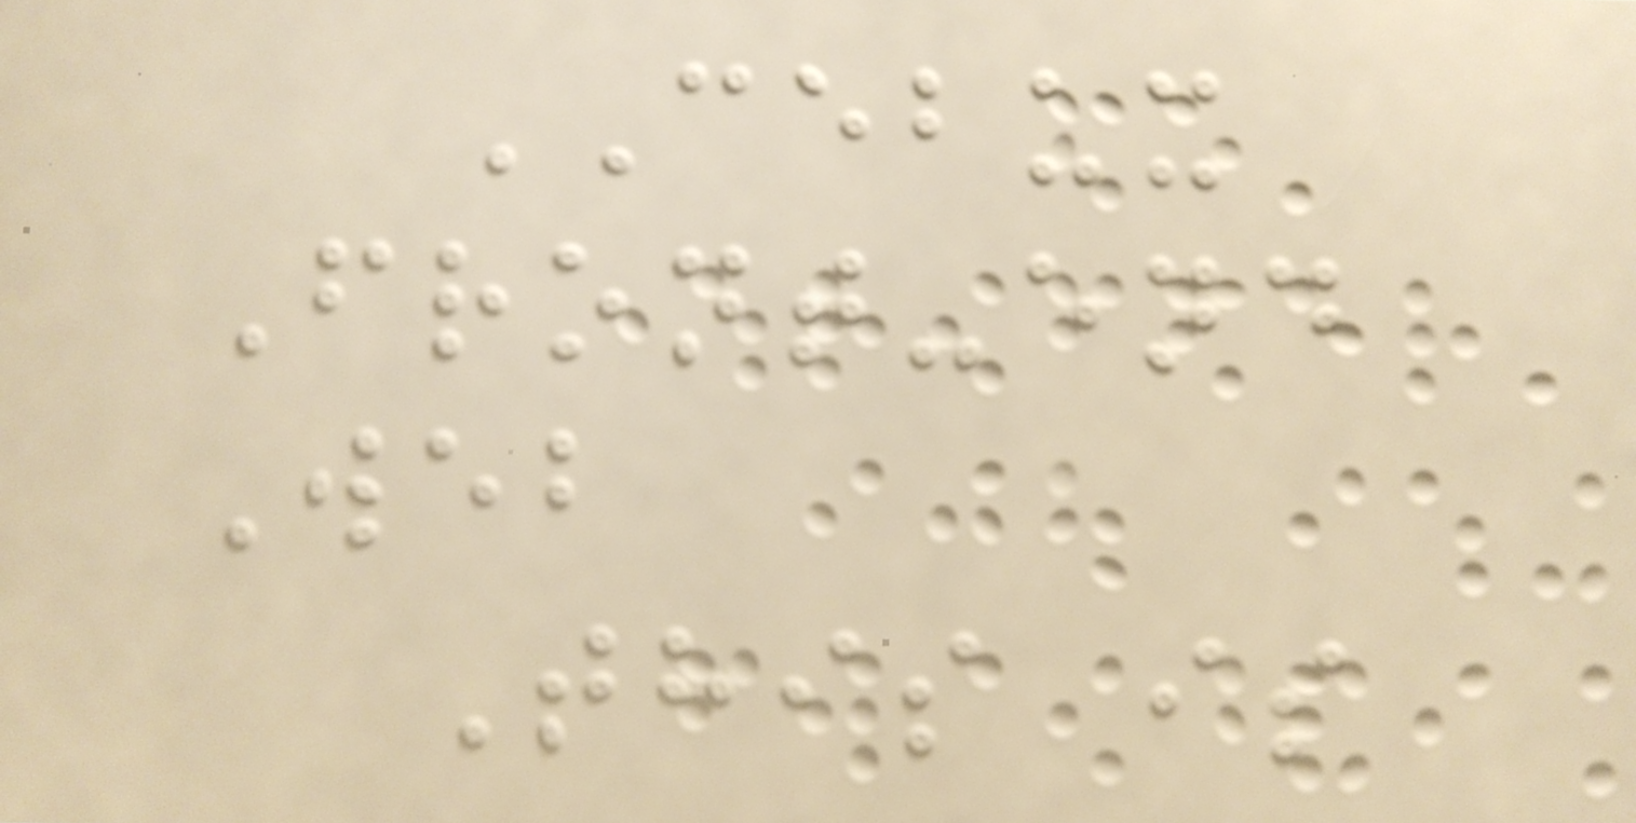CEBUX
Front-end
Web
This is
